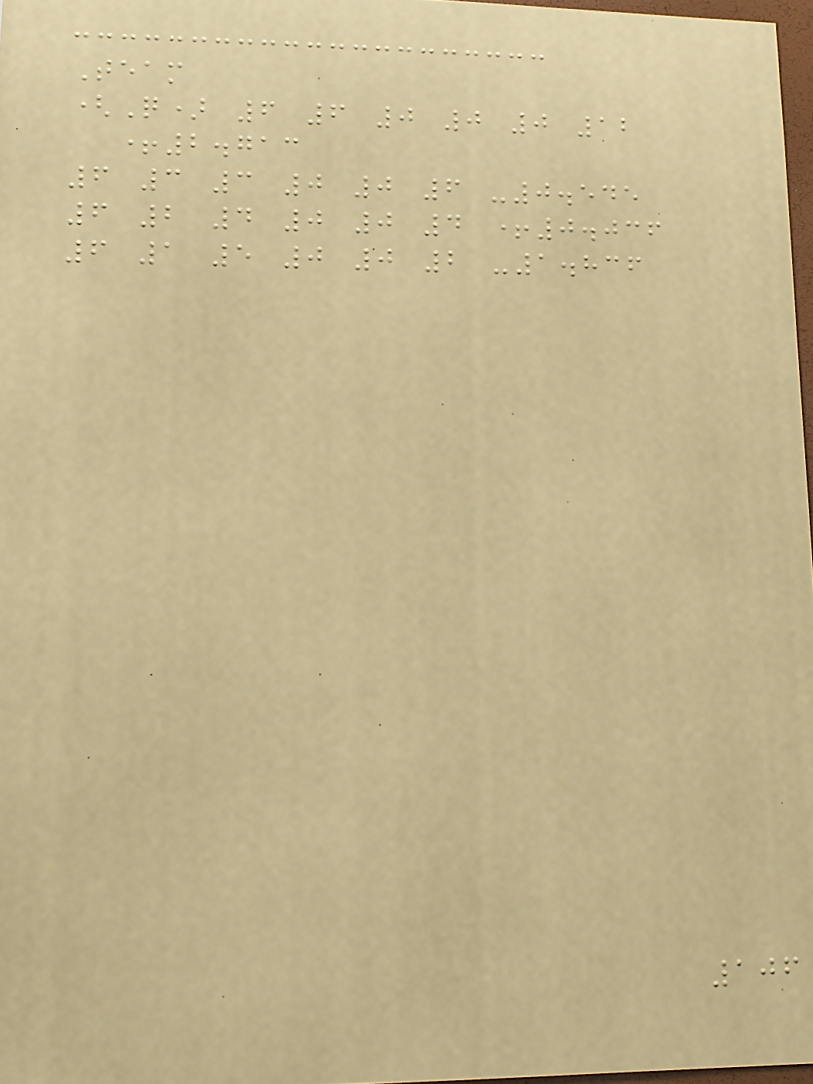Team
(Q) 6 6 0 0 0 12
+2.713
6 3 3 0 0 6 -0.545
6 2 4 0 0 4 +0.036
6 1 5 0 0 2 -1.836
106
